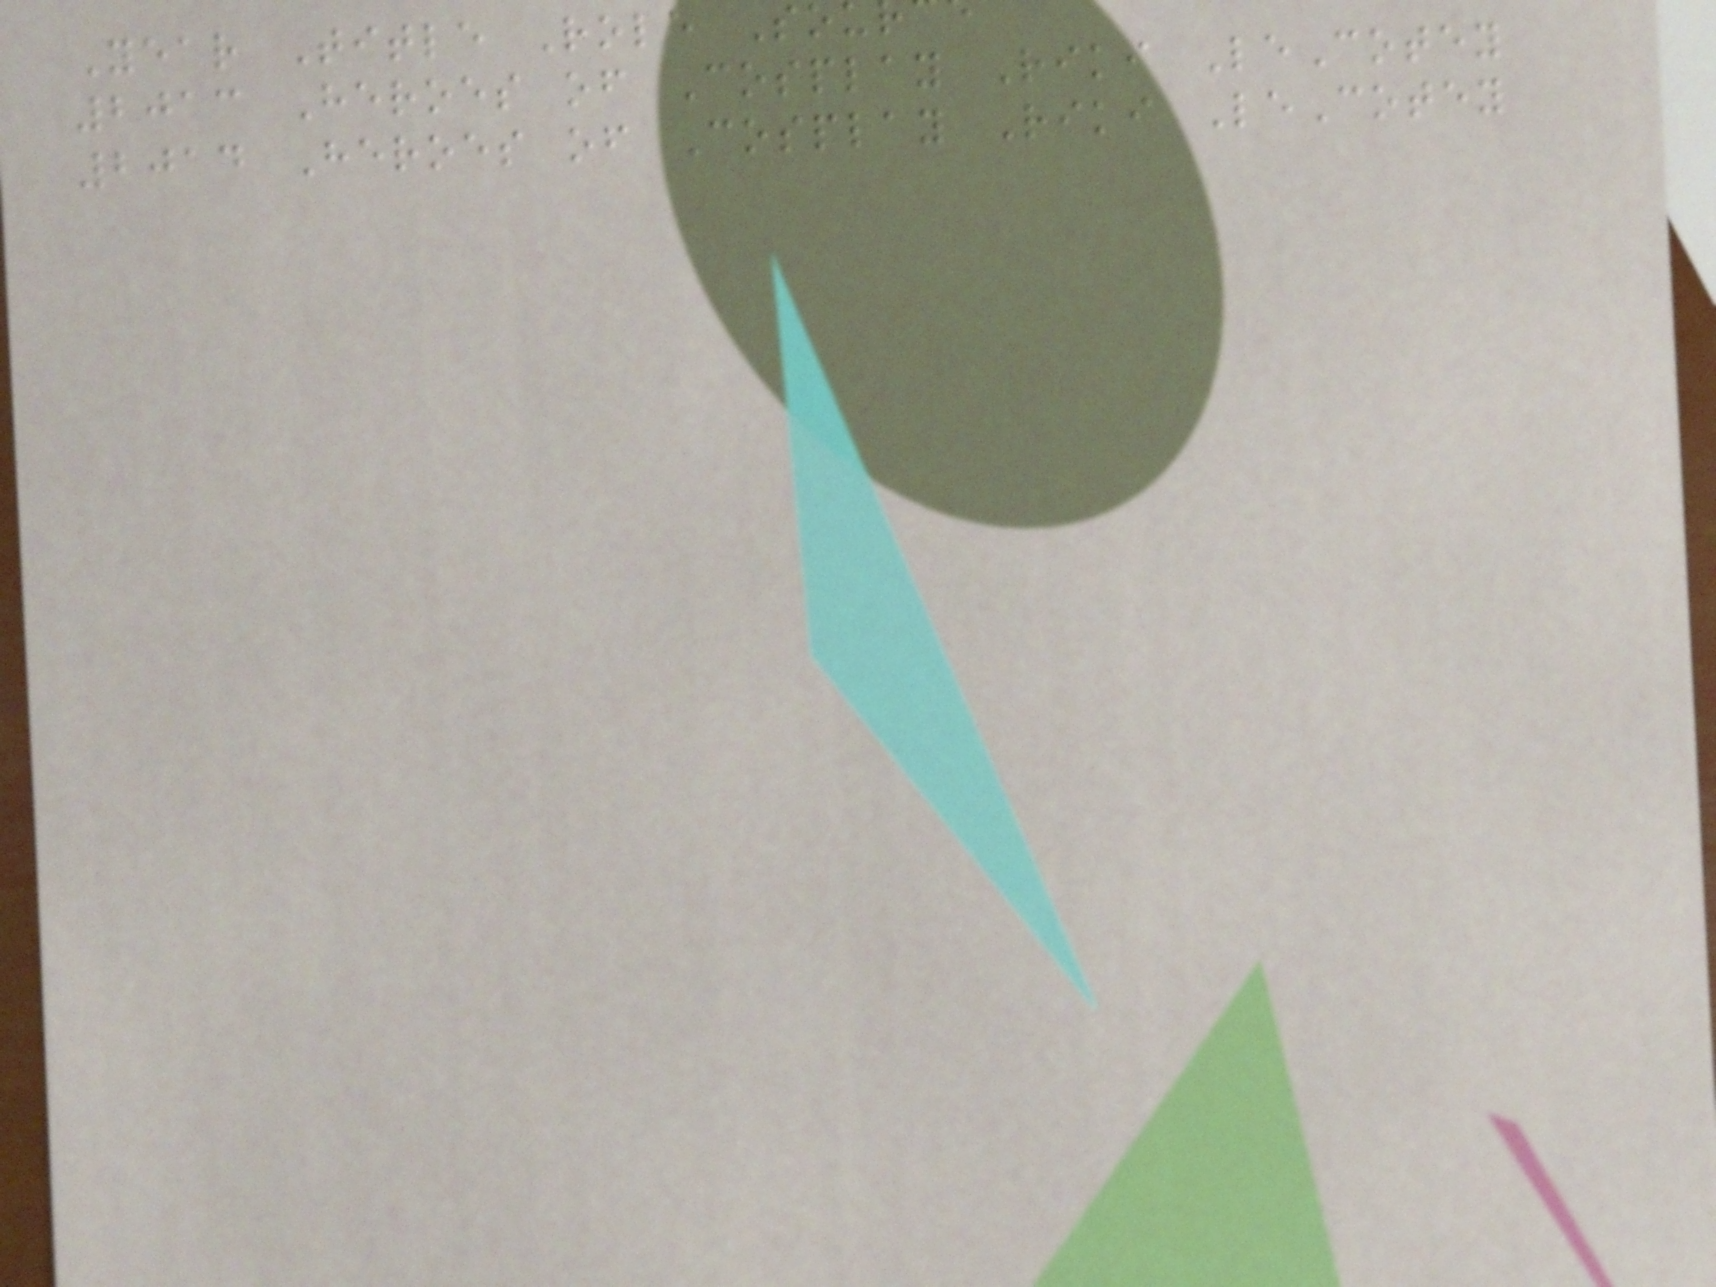Year Title Role So
2013 Heroes of Cosplay Riki LeCotey
2014 Heroes of Cosplay Riki LeCotey
